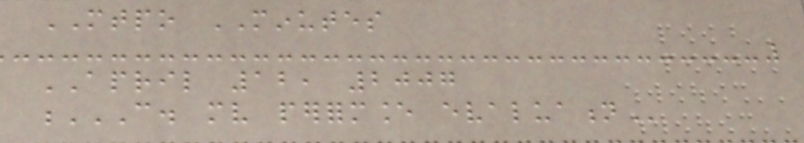MTPO MINUTES
APRIL 12, 2007
C. MV PERFORMANCE EVALUATION
